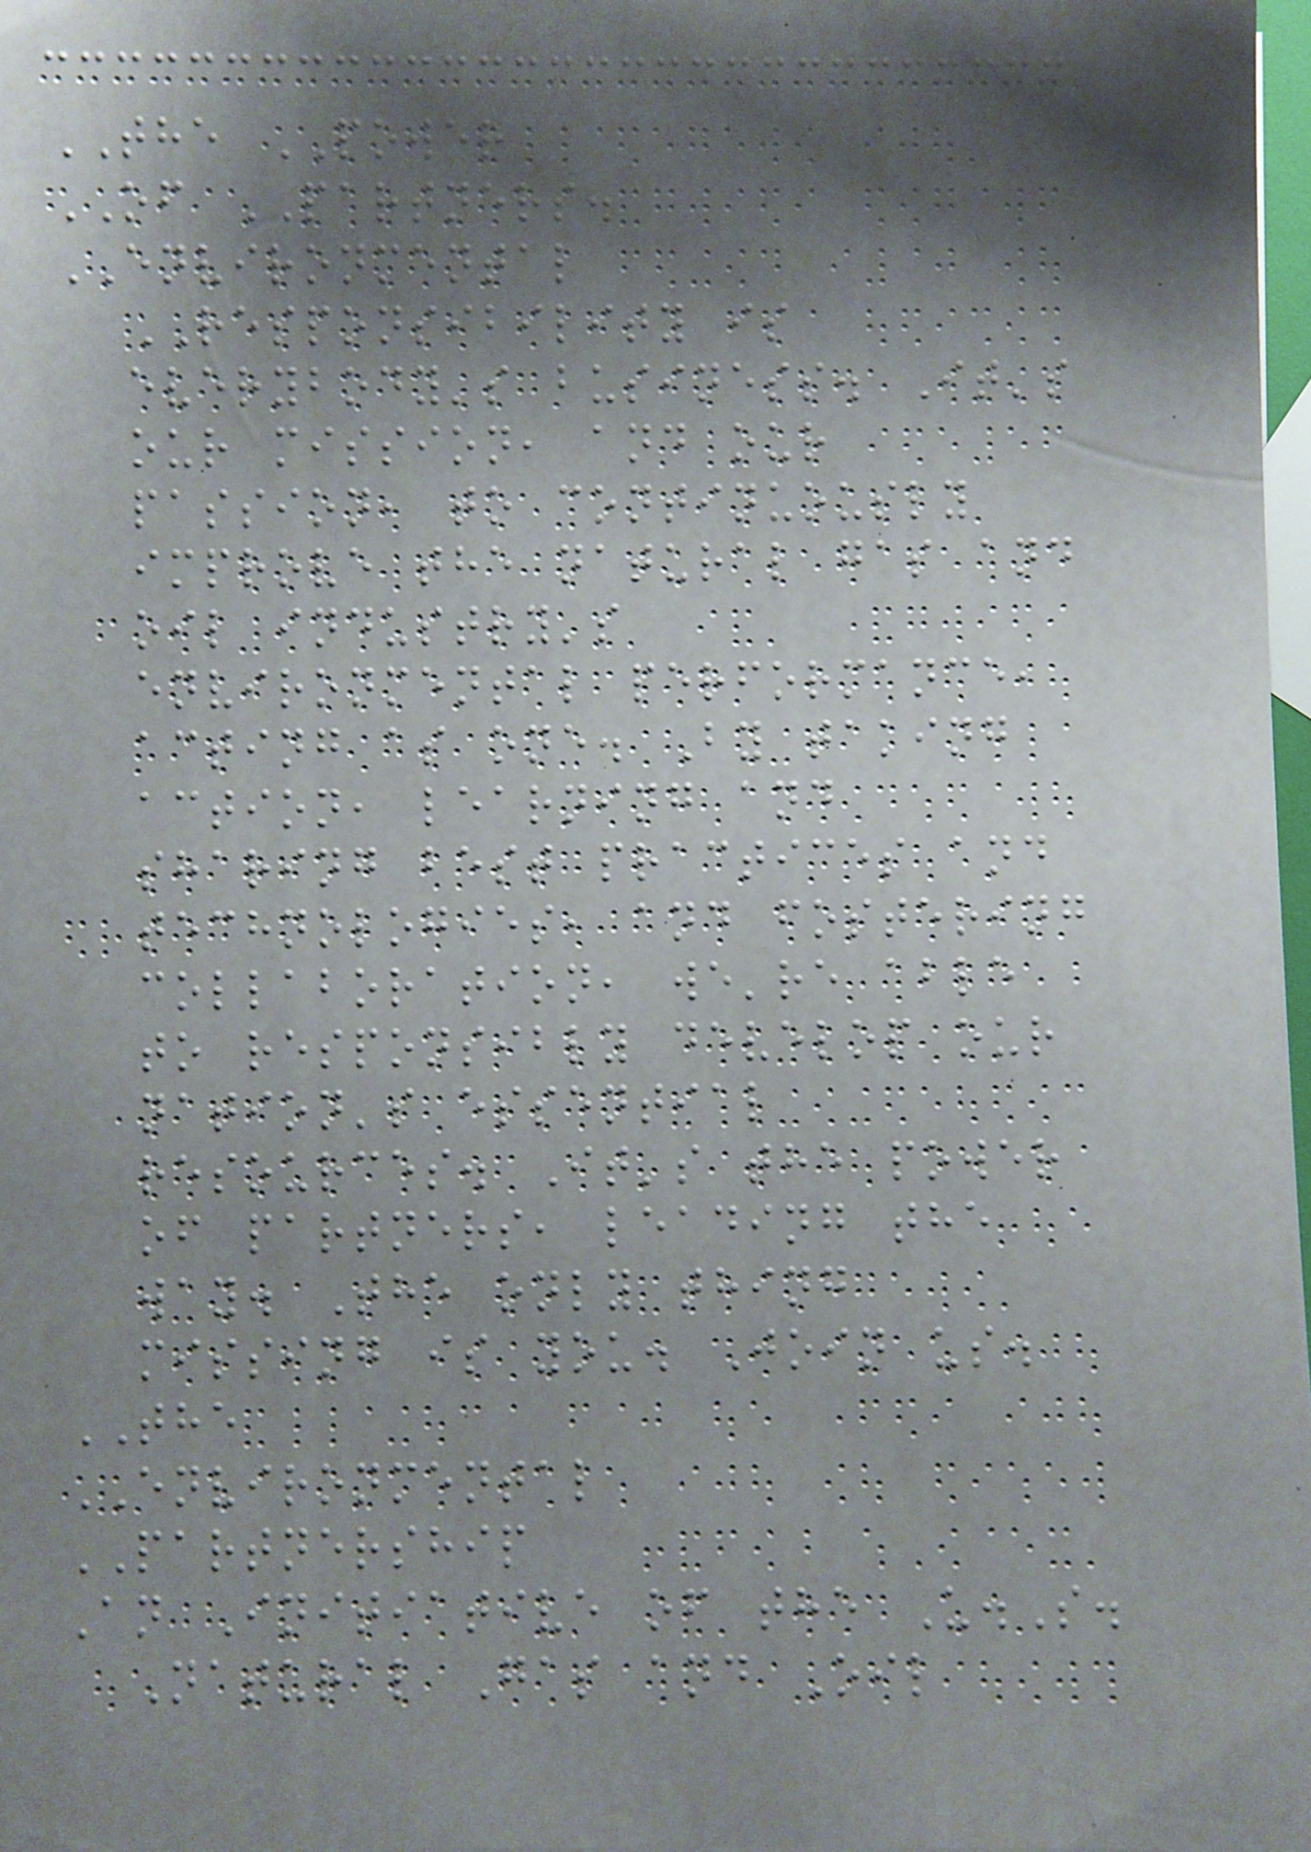THE POWER
OF PARTNERS.
ENVIRONMENTAL
RESPONSIBILITY is
everybody's business. It's
our mission, and our
passion, to continuously
improve the natural gas and
oil industry's
environmental performance,
acting as one. By taking
action, learning and
sharing best practices and
technologies, and fostering
collaboration, we're able
to responsibly develop our
nation's essential
resources. It's the power
of partners, leading the
way. The only thing
missing is you. Join us.
THE
ENVIRONMENTAL
PARTNERSHIP
An Initiative of the U.S.
Natural Gas and Oil
